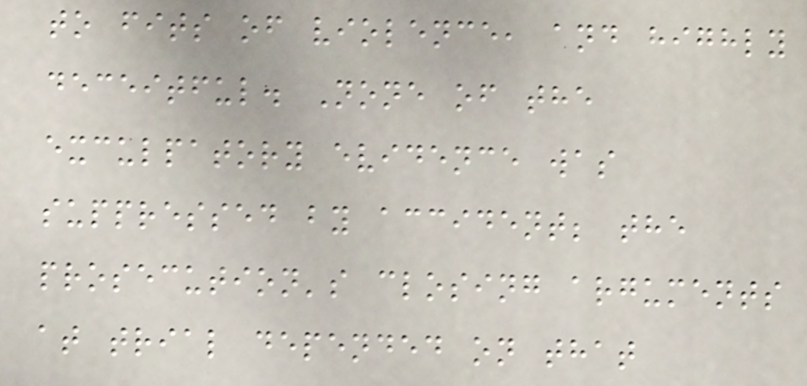to fits of violence, and highly
deceitful. None of the
exculpatory evidence was
suppressed by accident; the
prosecution's closing arguments
at trial depended on that
